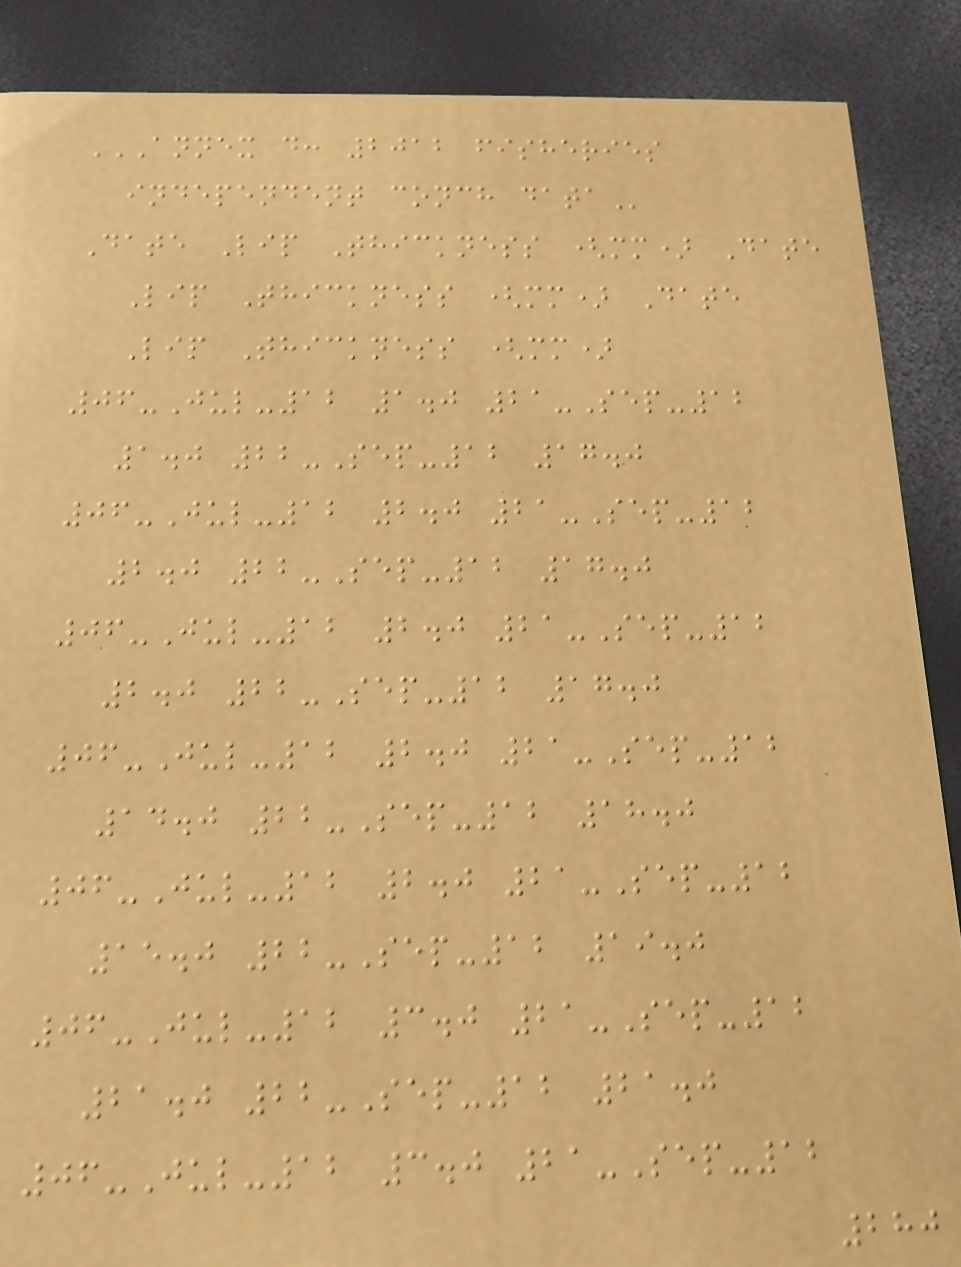ANNEX D: 2012 FISHERIES
INDEPENDENT CONCH DATA
Date Lip Thickness (mm) Date
Lip Thickness (mm) Date
Lip Thickness (mm)
06-Jul-12 1.0 21-Sep-12
1.0 22-Sep-12 17.0
06-Jul-12 2.0 21-Sep-12
2.0 22-Sep-12 17.0
06-Jul-12 2.0 21-Sep-12
2.0 22-Sep-12 17.0
06-Jul-12 2.0 21-Sep-12
14.0 22-Sep-12 18.0
06-Jul-12 2.0 21-Sep-12
15.0 22-Sep-12 19.0
06-Jul-12 3.0 21-Sep-12
21.0 22-Sep-12 21.0
06-Jul-12 3.0 21-Sep-12
280
